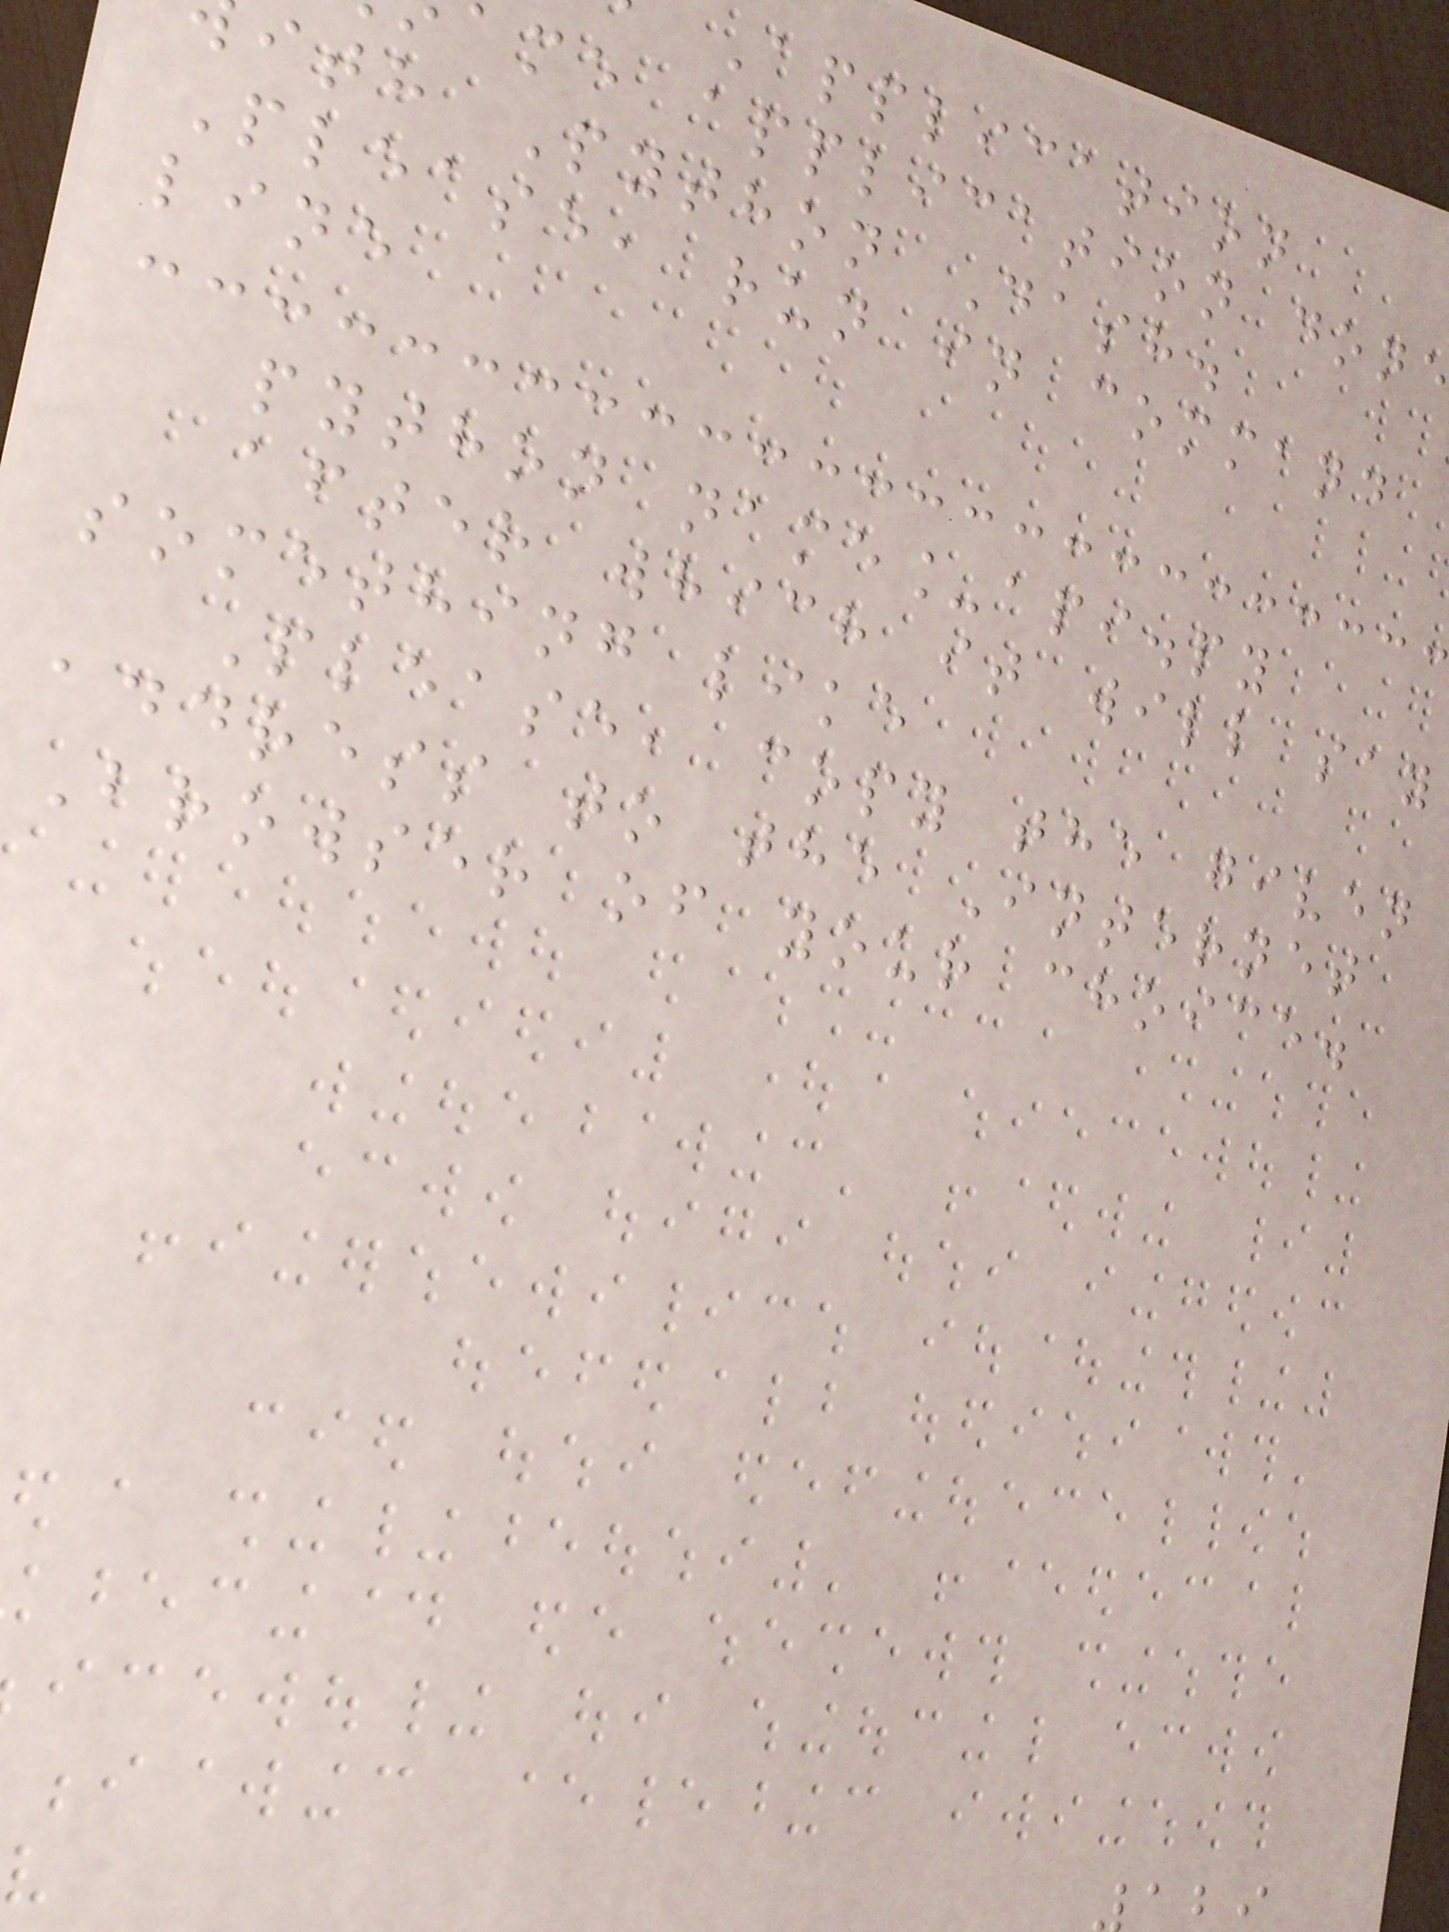Application
me application don
ith Python Dash.
Please, run in command
line
python name_api.py
after which it will say
something like
Please, copy the given
address to the Internet
Browser of your choice.
